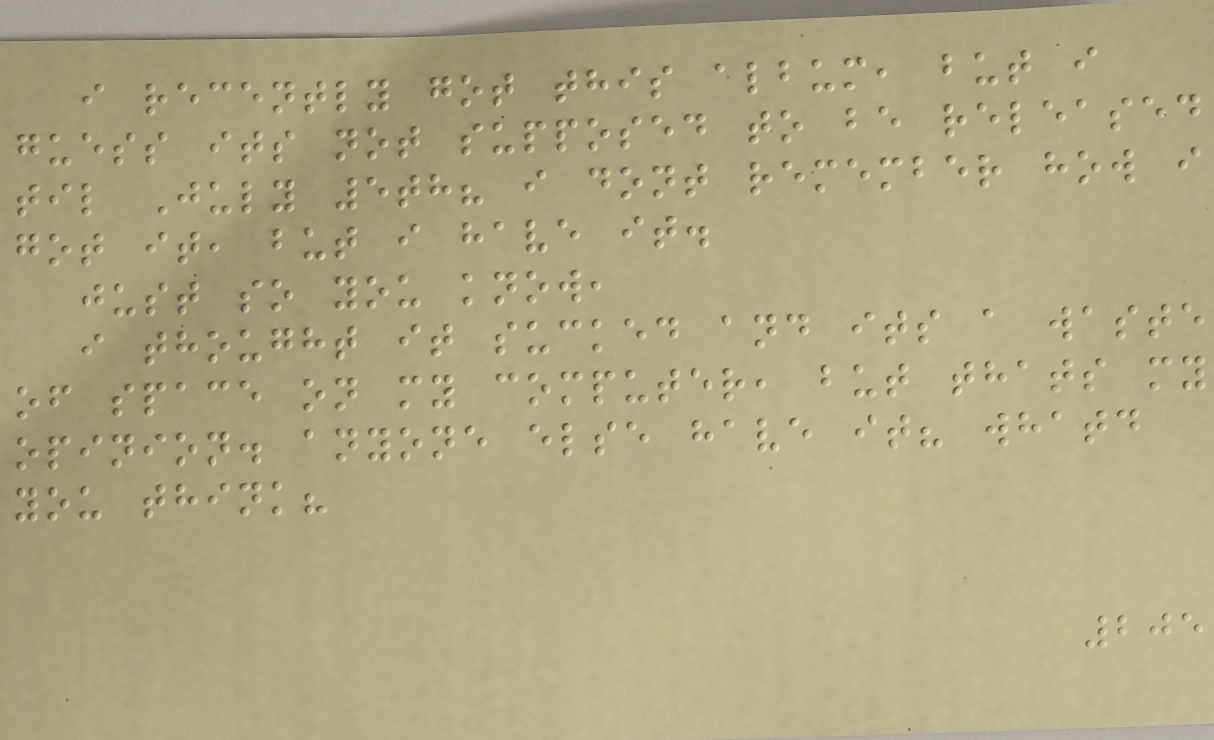i recently got this album, but i
guess its not supposed to be released
til July 5th? i dont remember how i
got it, but i have it.
just so you know,
i thought it sucked and its a waste
of space on my computer, but thats my
opinion. anyone else have it? whatd
you think?
205
